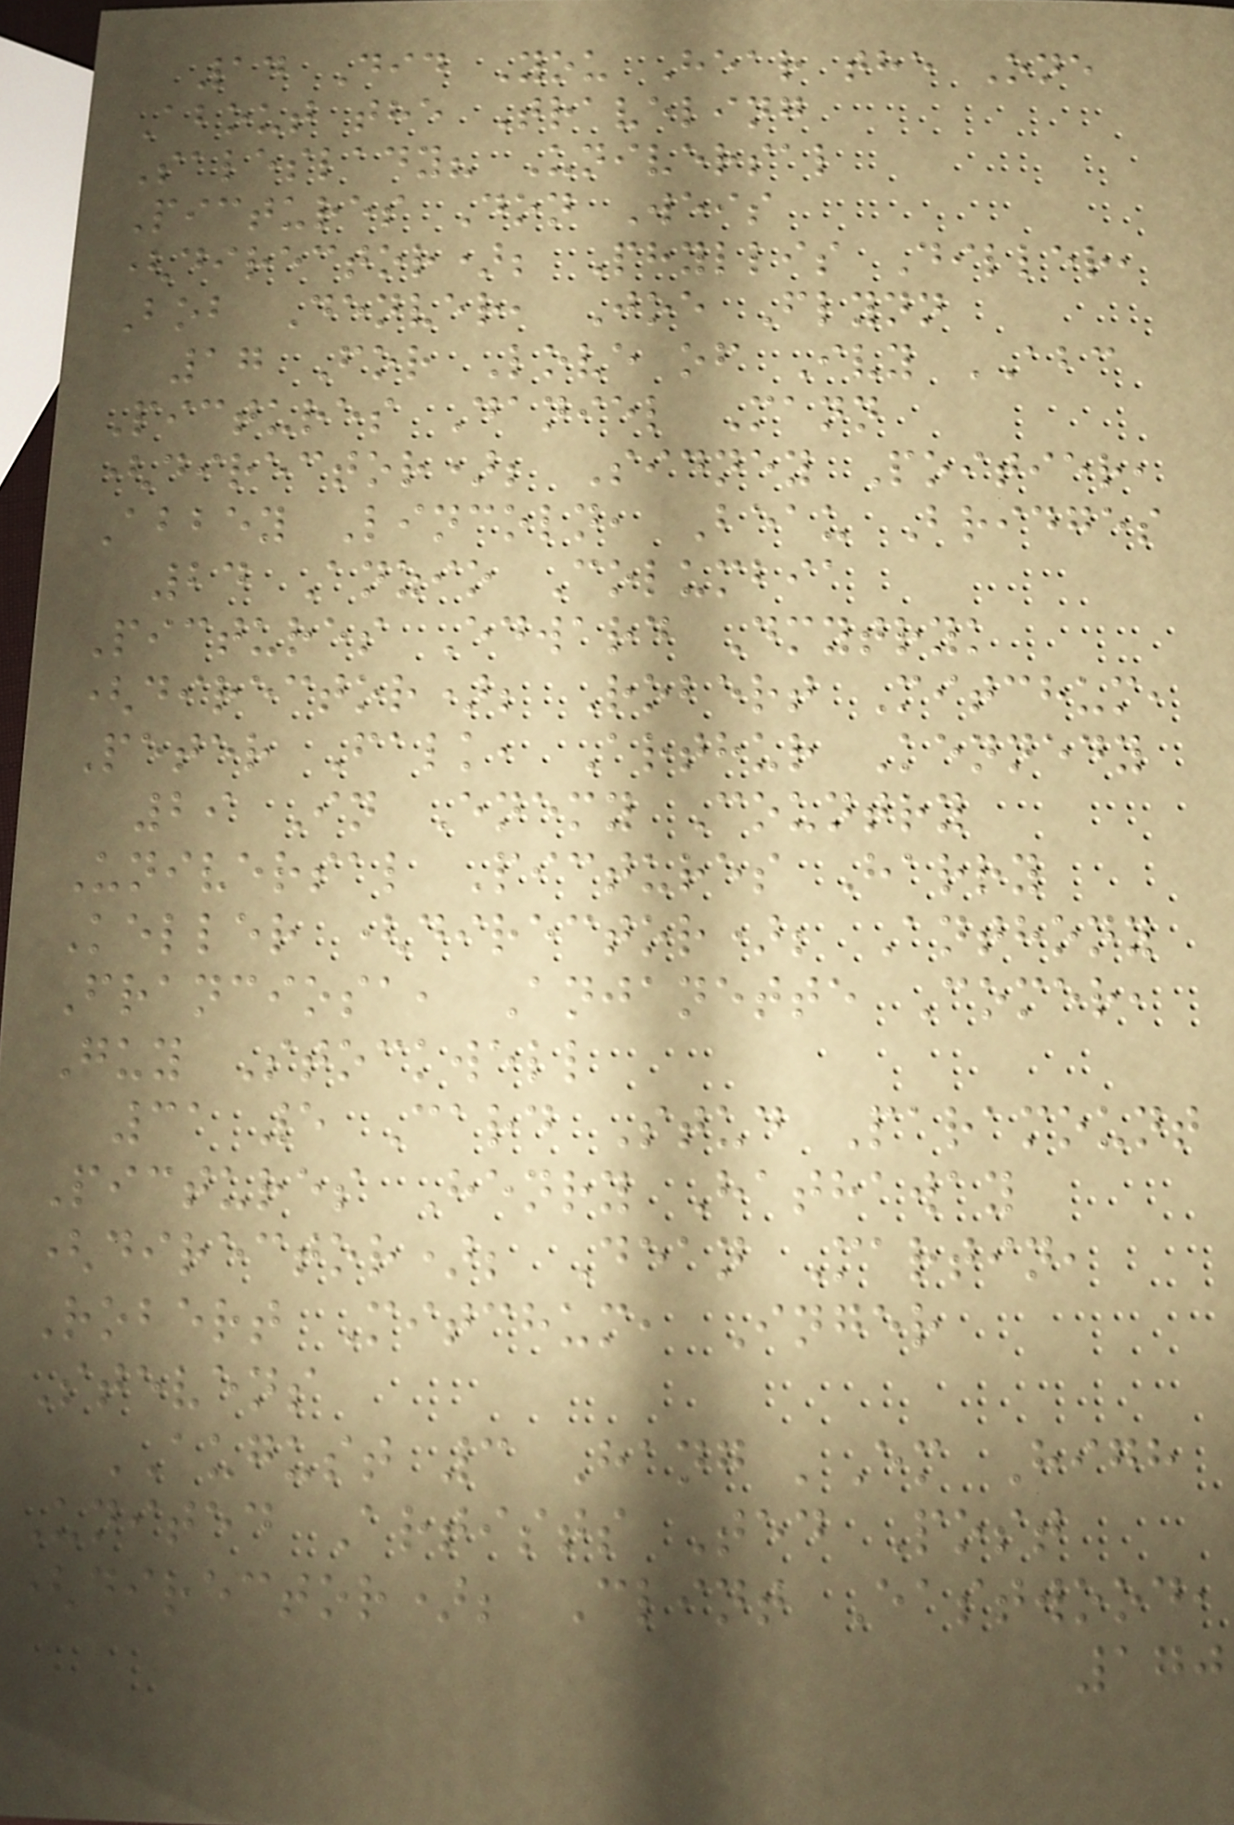14 Did You Hear the One
About the Traveling
Saleslady? Universal
Pictures Don Weis
(director); Phyllis Diller,
Bob Denver, Joe Flynn
17 For Love of Ivy ABC
Pictures Daniel Mann
(director); Sidney Poitier,
Abbey Lincoln, Beau Bridges
24 Anzio Columbia
Pictures Edward Dmytryk
(director); Robert Mitchum,
Peter Falk, Arthur Kennedy
29 In Enemy Country
Universal Pictures Harry
Keller (director); Anthony
Franciosa, Anjanette Comer,
Guy Stockwell
31 5 Card Stud Paramount
Pictures Henry Hathaway
(director); Dean Martin,
Robert Mitchum, Inger
Stevens
AUGUST 3 Hang 'Em High
United Artists Ted Post
(director); Clint Eastwood,
170
